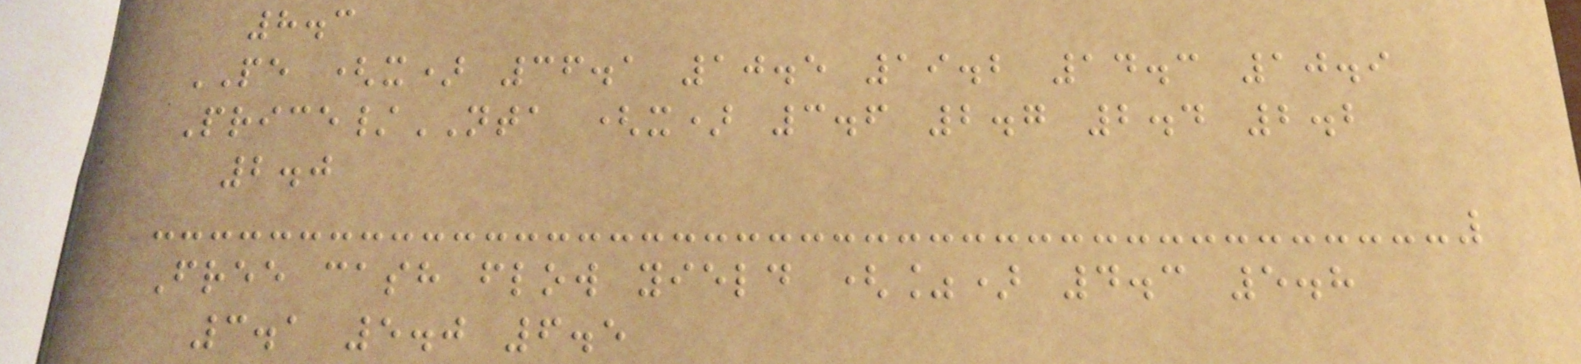8.3
PE (x) 36.1 10.5 19.2 14.3 10.9
Price/NTA (x) 3.6 2.7 2.4 2.2
2.0
Free cash flow yield (%) 4.3 5.8
3.1 5.0 6.5
